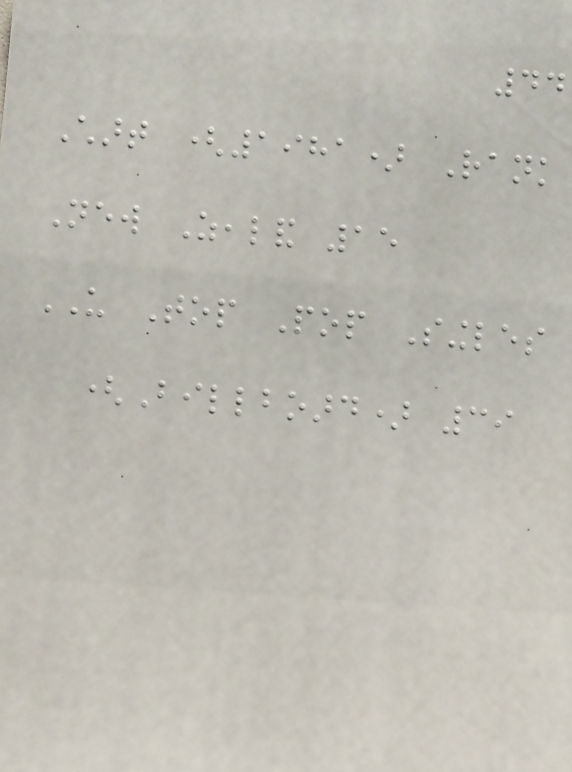44
Chart (1981) Rank
New Zealand 15
US Top Pop Singles
(Billboard) 39
